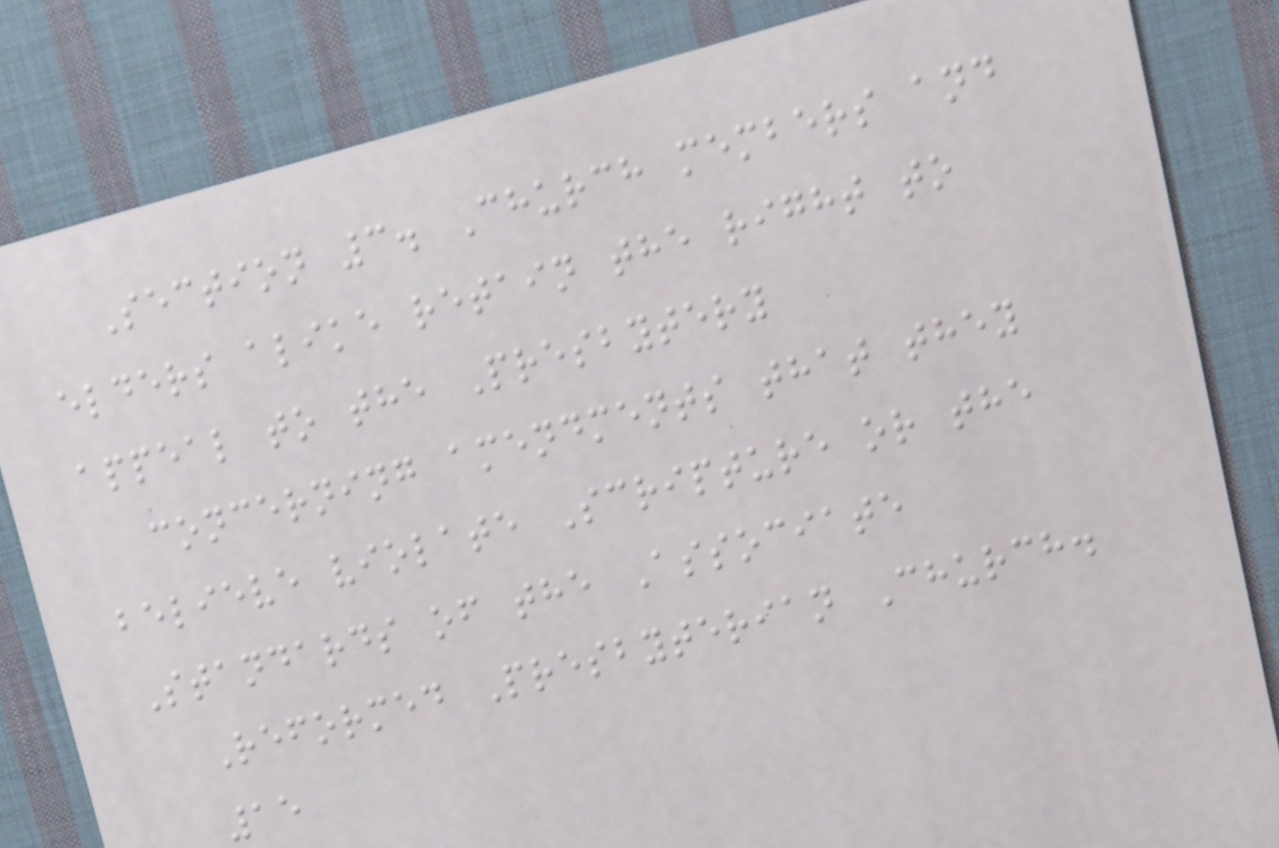Section 3. Church members and
elders alike retain the right to
appeal to the Presbytery
concerning amendments that they
believe violate Scripture or the
Standards of the Associate
Reformed Presbyterian Church.
15
